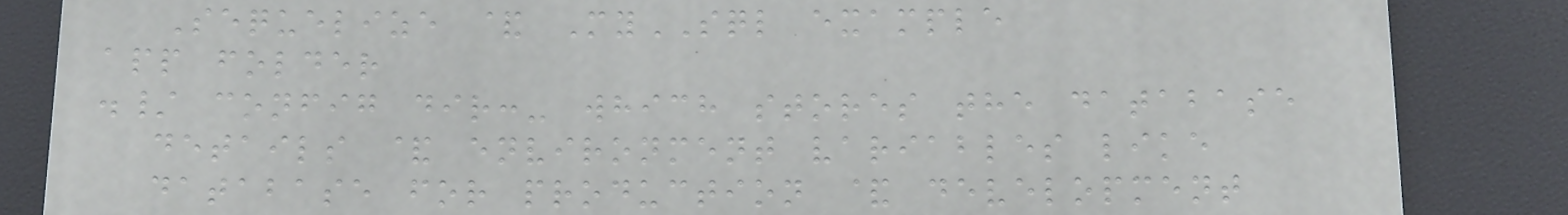Sequelize & MySQL example
app folder
./ config dir:- which stores the database
details & environment variables like
database for production & development
